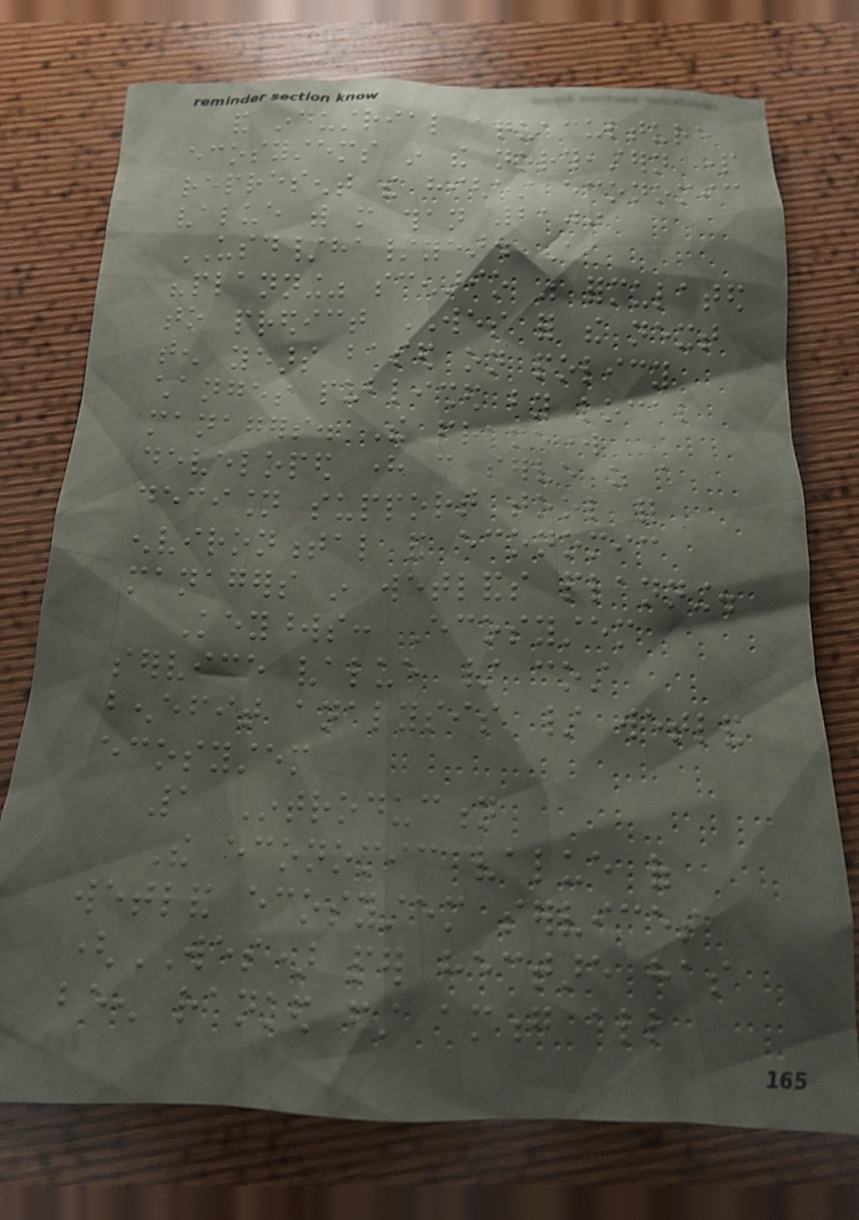and industrial aquaculture
ecosystems in the northeastern part
represent the highest economic
value with more than 2100
USD/ha/year. A
"planning" scenario was formulated
to predict WES for the next
ten years based on policy
changes published by local
managers. The framework
developed here can serve as a
decision support tool for
environmental and economic
managers in wetlands planning.
Keywords: Ecosystem
service value / cost
benefit analysis / wetland
ecosystem
1 Introduction
The economic value of
wetland ecosystem services
(WES) per hectare has
been ranked first among all
